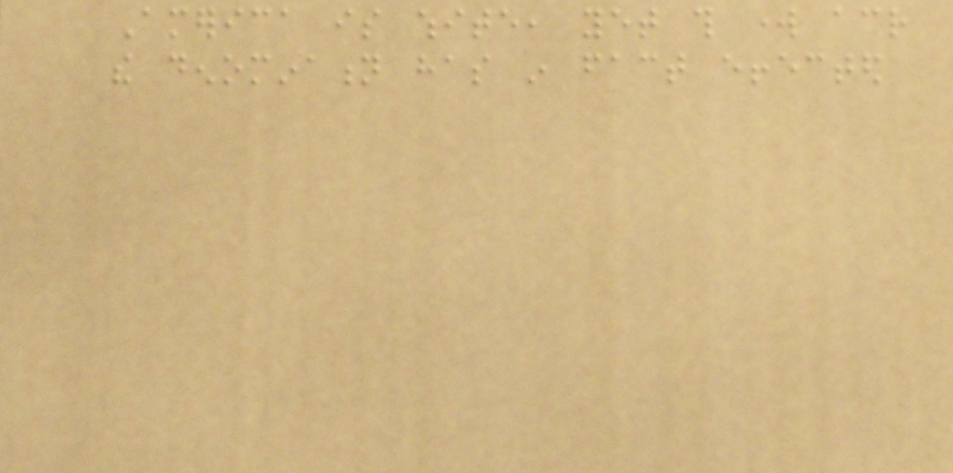America is white, yet this work across
the denomination has in fact effected
